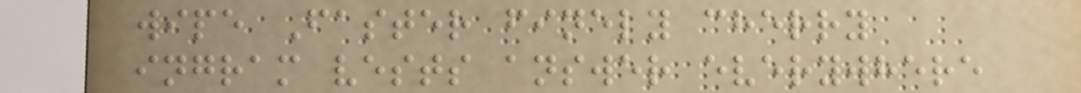wipe Faster finely cherry
ingram vests answer everywhere
